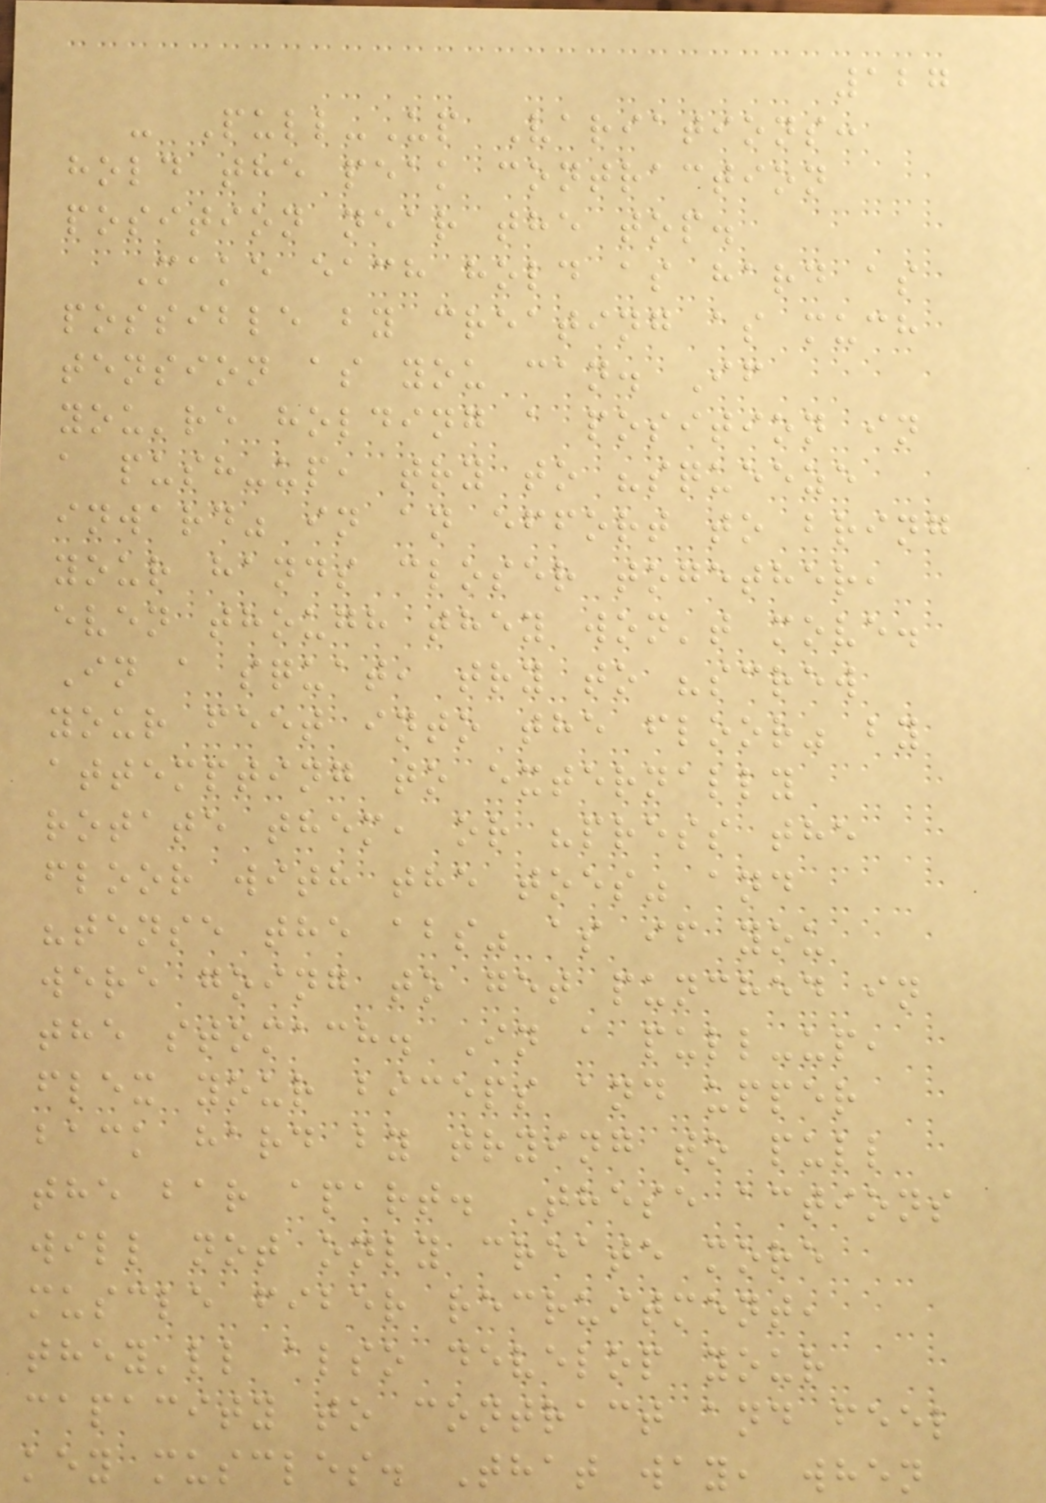127
- Pull-Up Variations:
hold the peak contraction
position near the top.
Make each hold as hard as
possible by creating as much
tension as you can. If
you're holding a position in
a push-up, try to "squeeze
inward" in an effort to bring
your hands closer together,
even though they won't move.
In a squat, try to "screw
your feet into the floor" by
attempting to externally
rotate them, or "press the
floor with the toes" and
"tense the abs" as if you
were going to get punched in
the stomach. In a pull-up,
flex your biceps and upper
back hard by trying to pull
the bar apart. These actions
will not only create more
muscle fiber recruitment,
they'll also develop your
capacity to contract and feel
key muscles. That way, when
